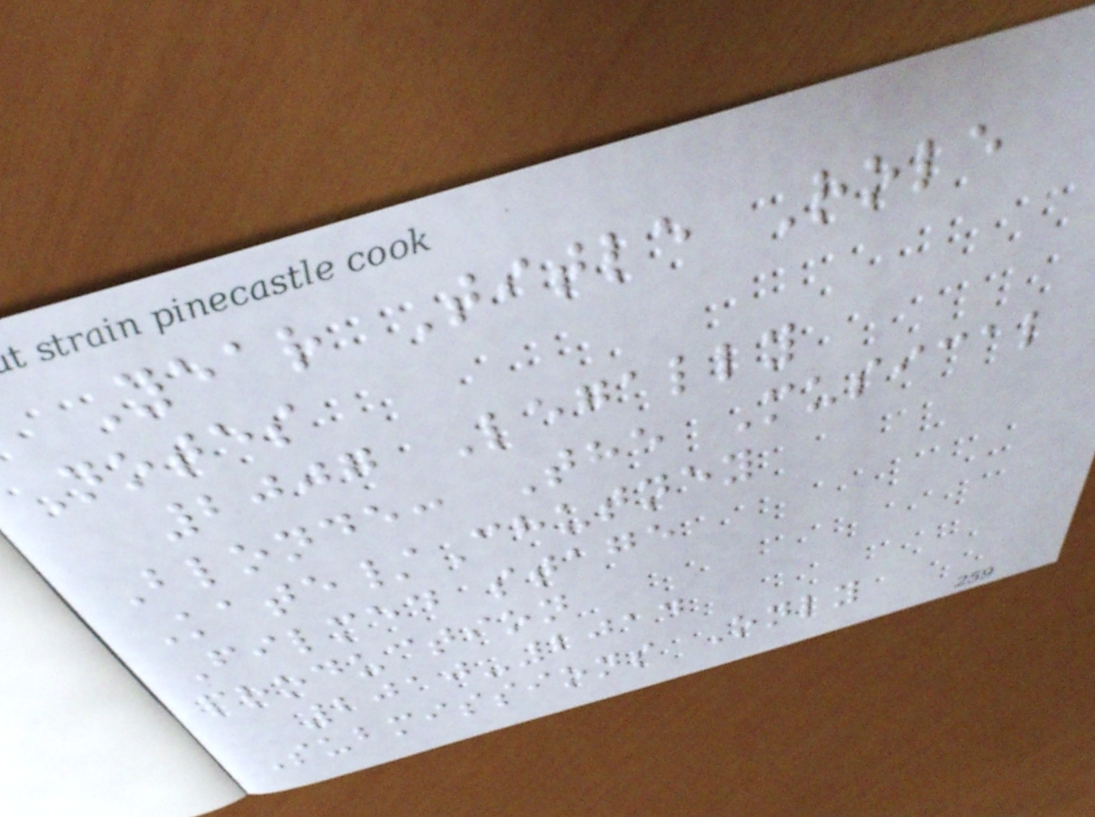Year Title Role
Notes
2007 Legally
Blonde: The Musical
Kate/Chutney
Filmed stage
production
2010-2014
Submissions Only
